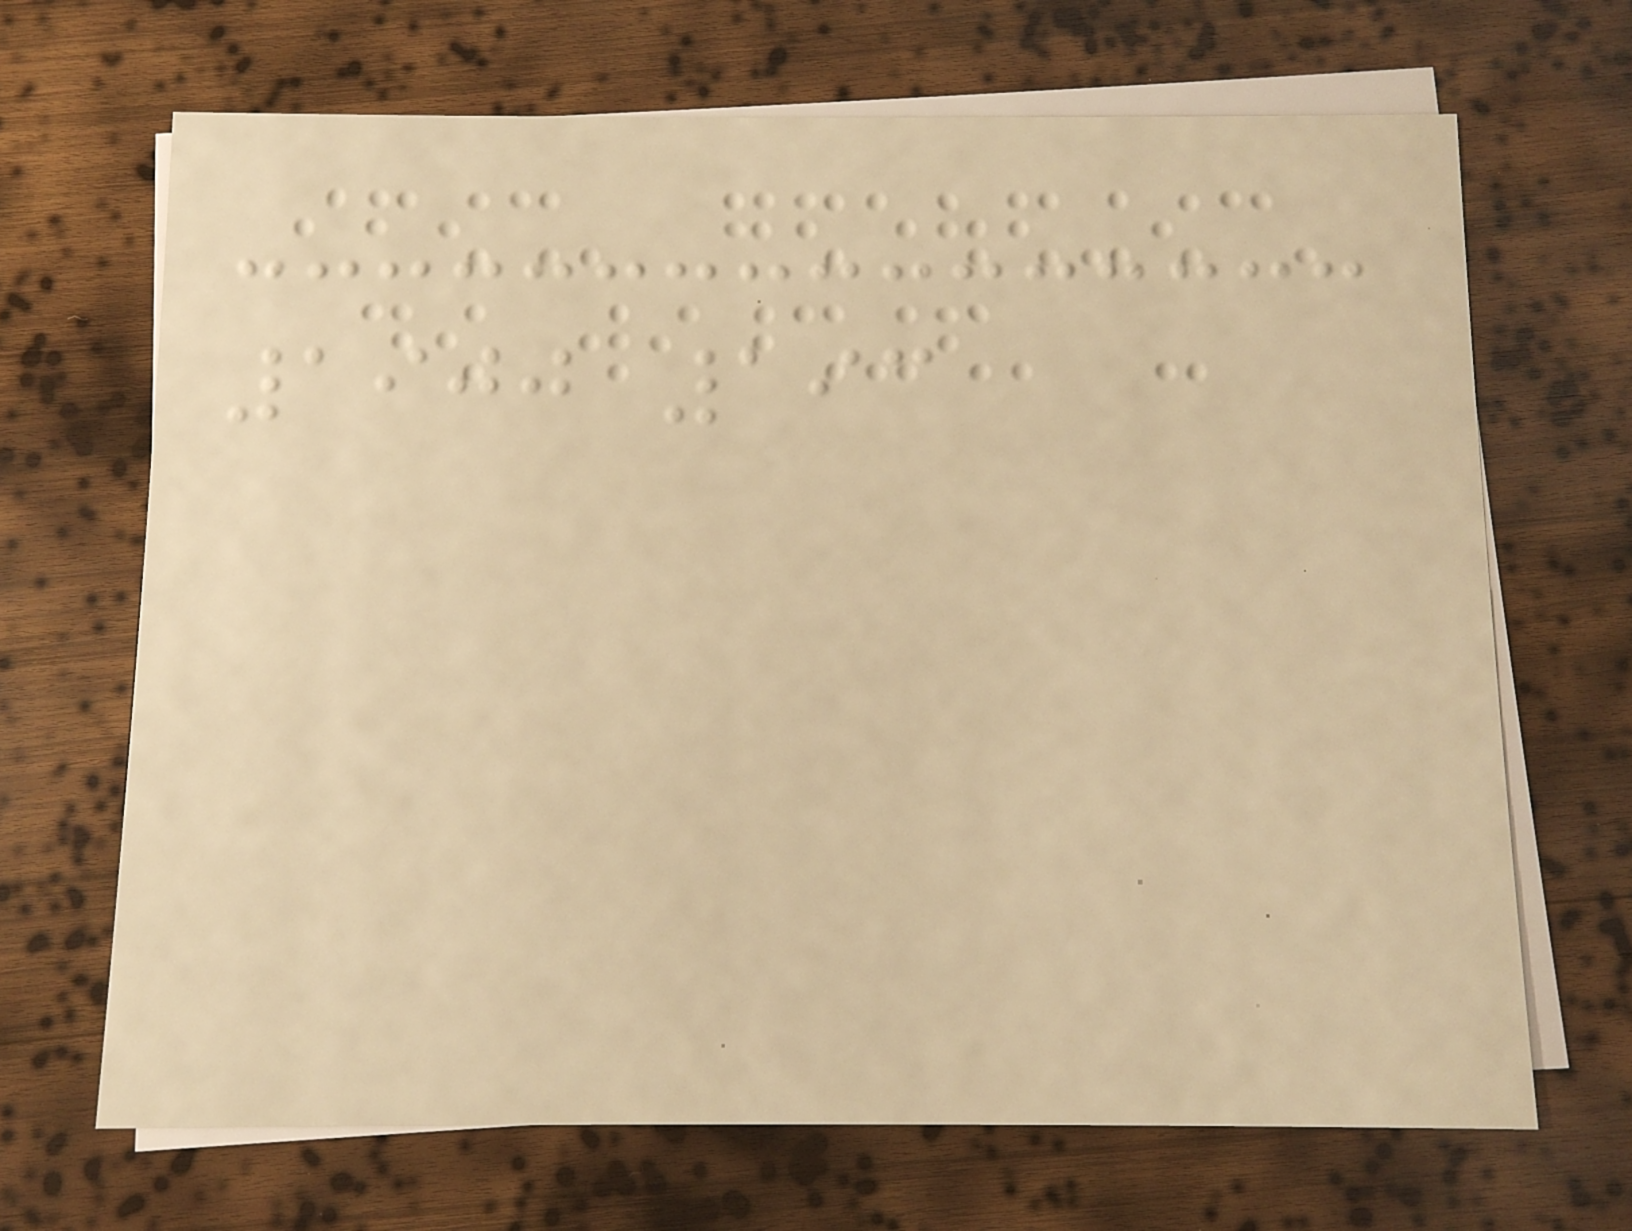1900 193
